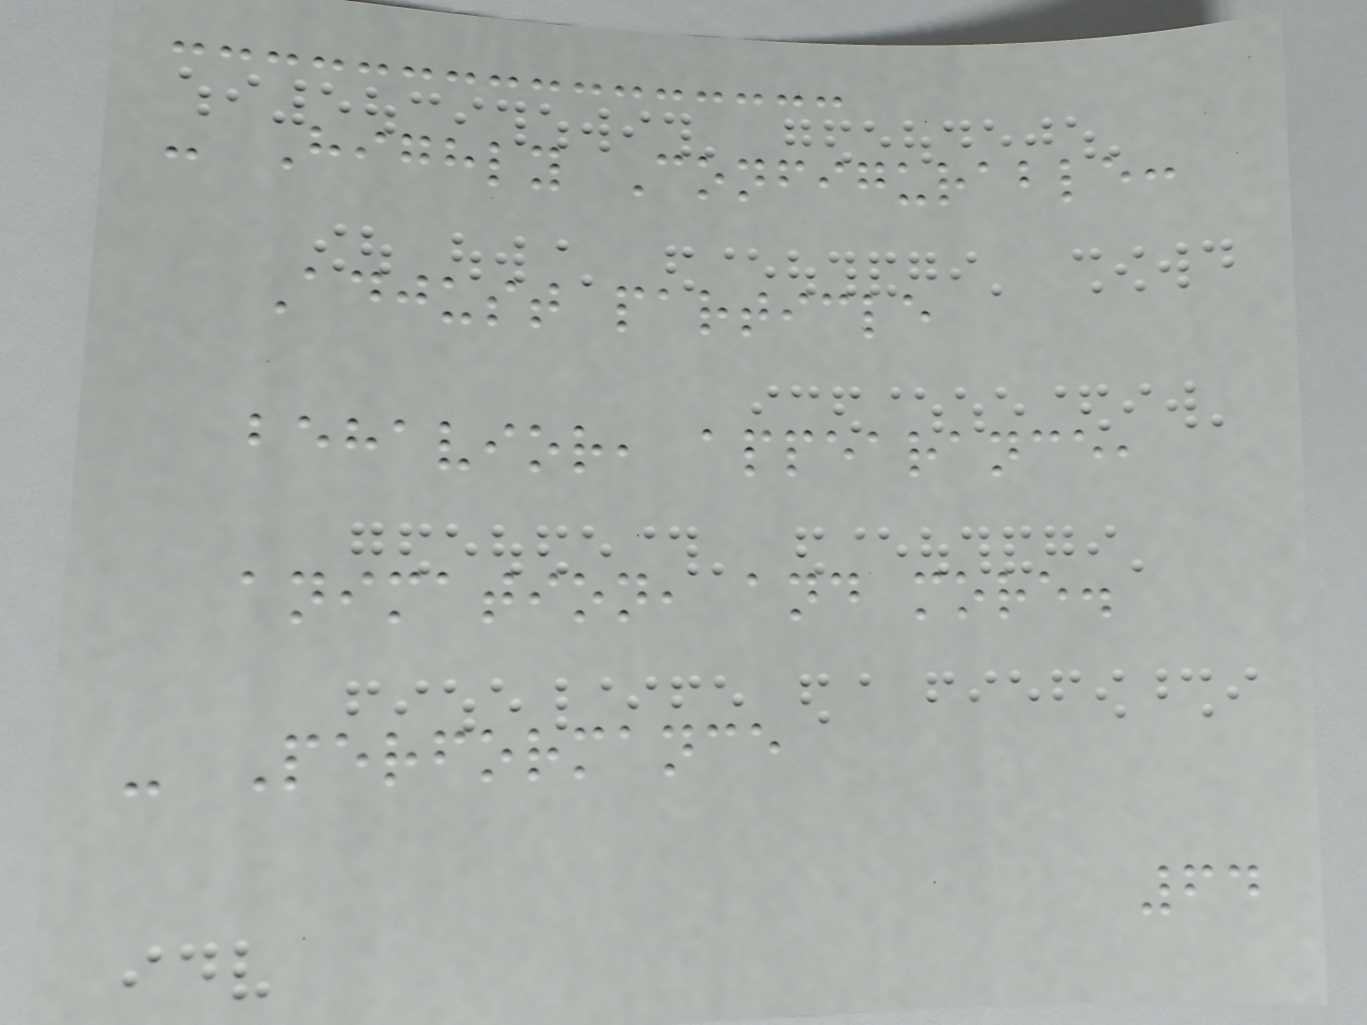- Highly Configurable:
Adjust particle
behavior, appearance,
animation, and more.
- Performance
64
